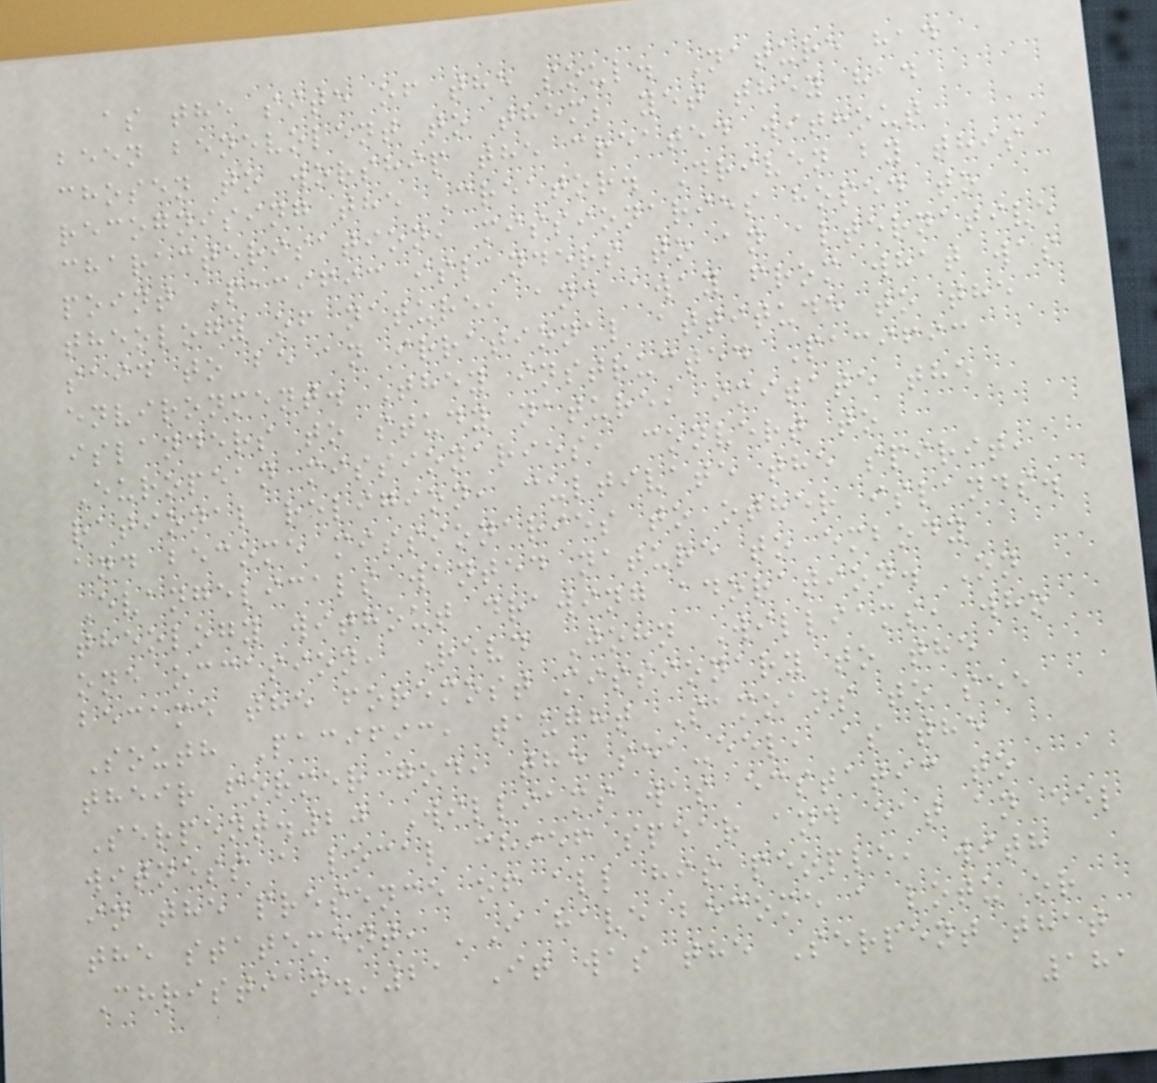as the site of the soul. Nature had
been benevolent to them; yet they had
chosen to worship the created without
recognising the Creator. Driven by this
characterisation, missionaries hoped to
point Pacific islanders to an alternative
theology of nature, and away from what was
said to be an irrational attitude to the
environment. They instructed Pacific
islanders to study nature, imitate the
European missionaries, convert to
rational religion, cultivate the spirit,
and become missionaries to other islands.
Evangelicals wanted nature to embody
theology without drawing adoration. On
one occasion, Revd John Williams, who
became the foremost missionary to the
South Pacific, taught Samoans to see
their former god, the sea-eel, as the
Serpent.20 Williams was ecstatic to
witness a local chief spear and eat an eel
in the presence of all his people, with
the statement, 'I have become a lotu or
Christian.'21 It was the Serpent that
181
